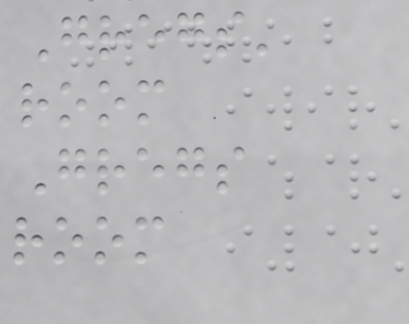Gregs'
room
Gregs
room
